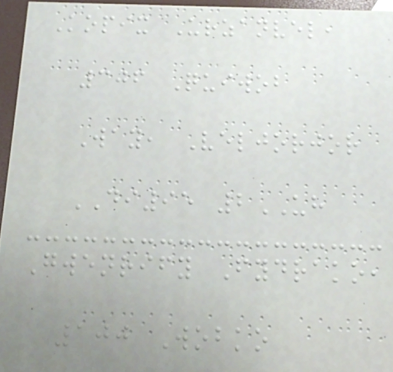Kopix Urzanvel,
306 Quiwob
Way, Veljorjor
DI95 2UH
Gwenrify Fydrako,
100 Wobko
